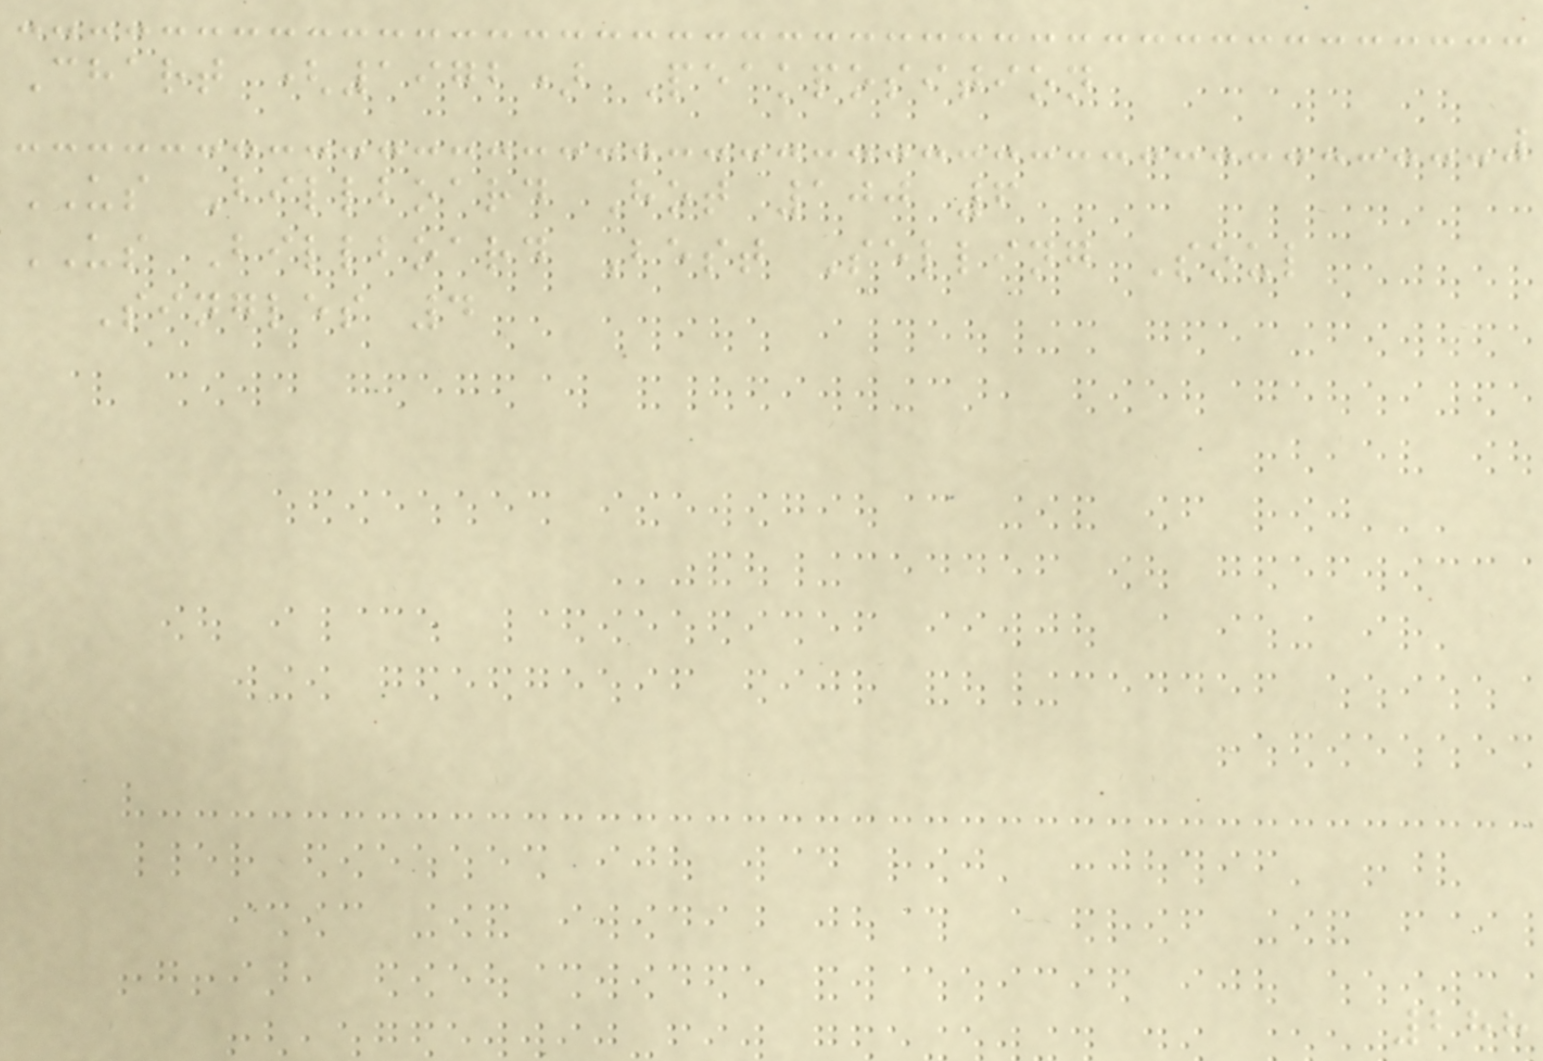Chart (1972) Peakposition
US Billboard Hot 100 6
US Billboard Best Selling Soul
Singles 4
288
